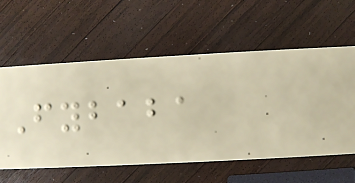Fybaba
